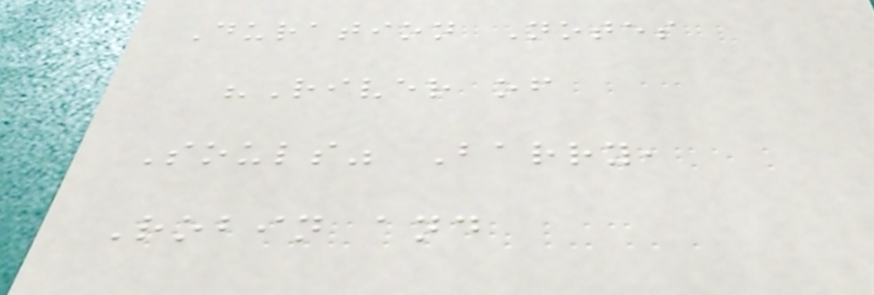Duration Notes
"River of
Souls" Barry,
Robin and
